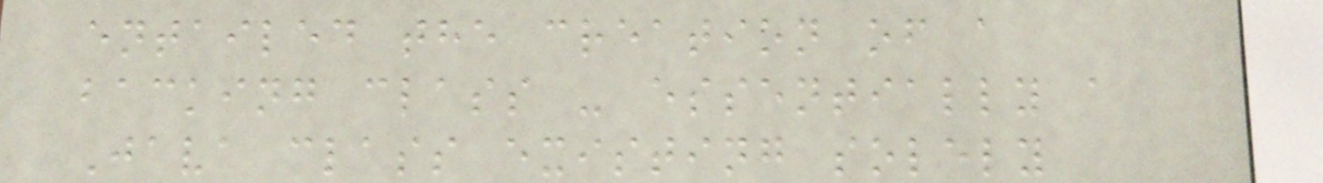entailed the creation of a
backing class - essentially a
Java class existing solely
